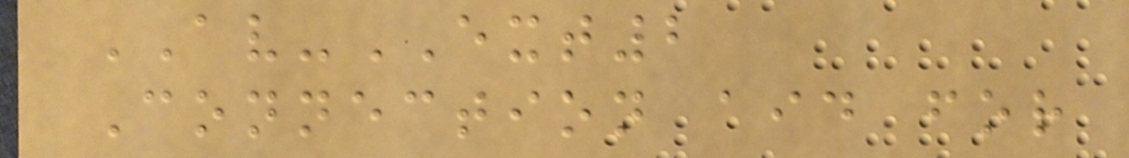AV-EXT2
Connection aid for
